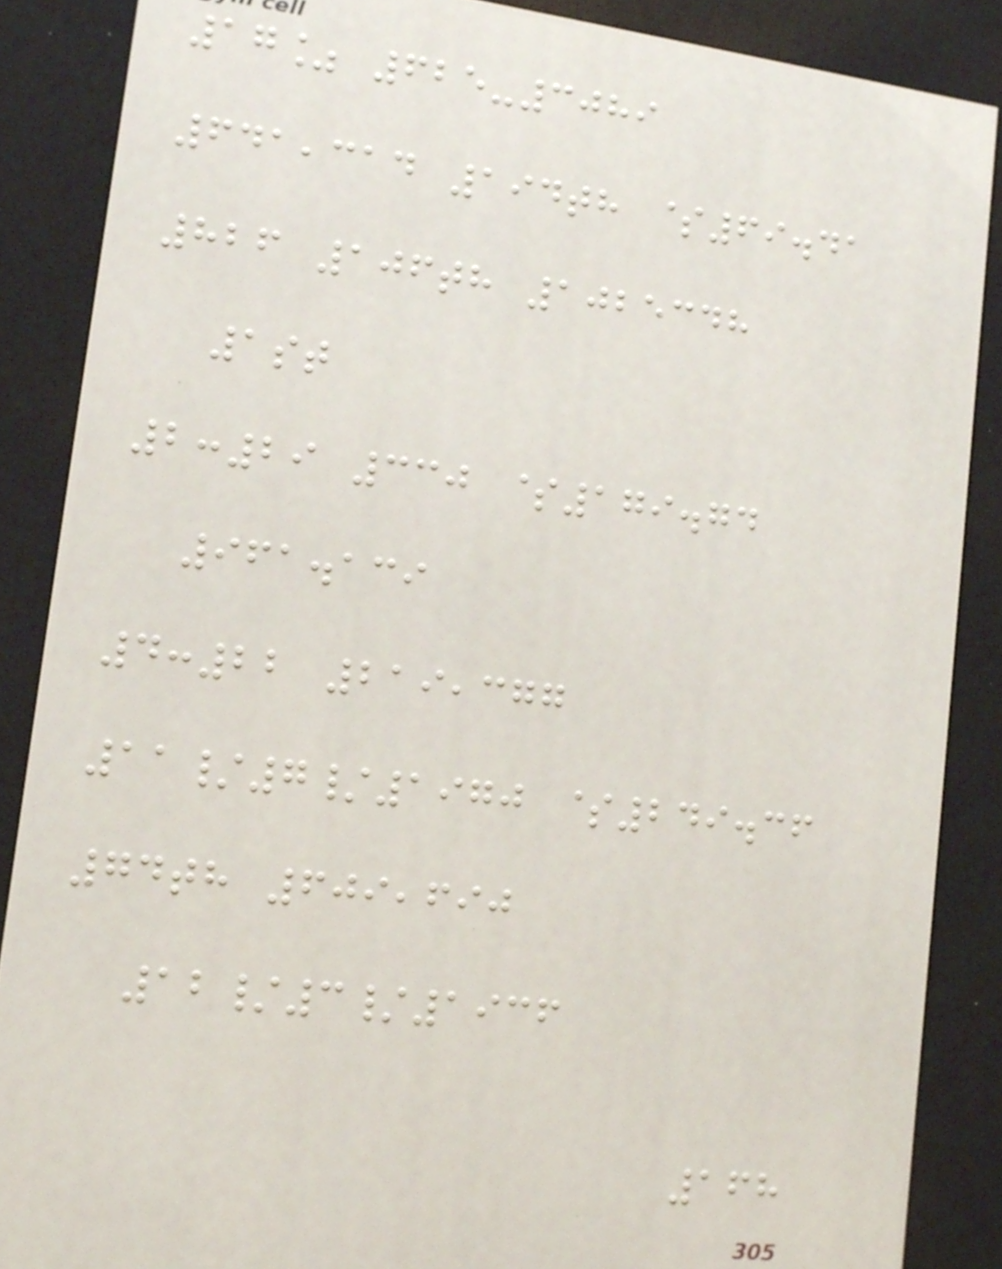17% 625-3089
641,314 194th $69.41
826 106th 1025348
1st
2:29 330 $179.74
961.139
4:22 219,377
11/7/1970 $249.36
74th 609,690
12/3/1936
168
